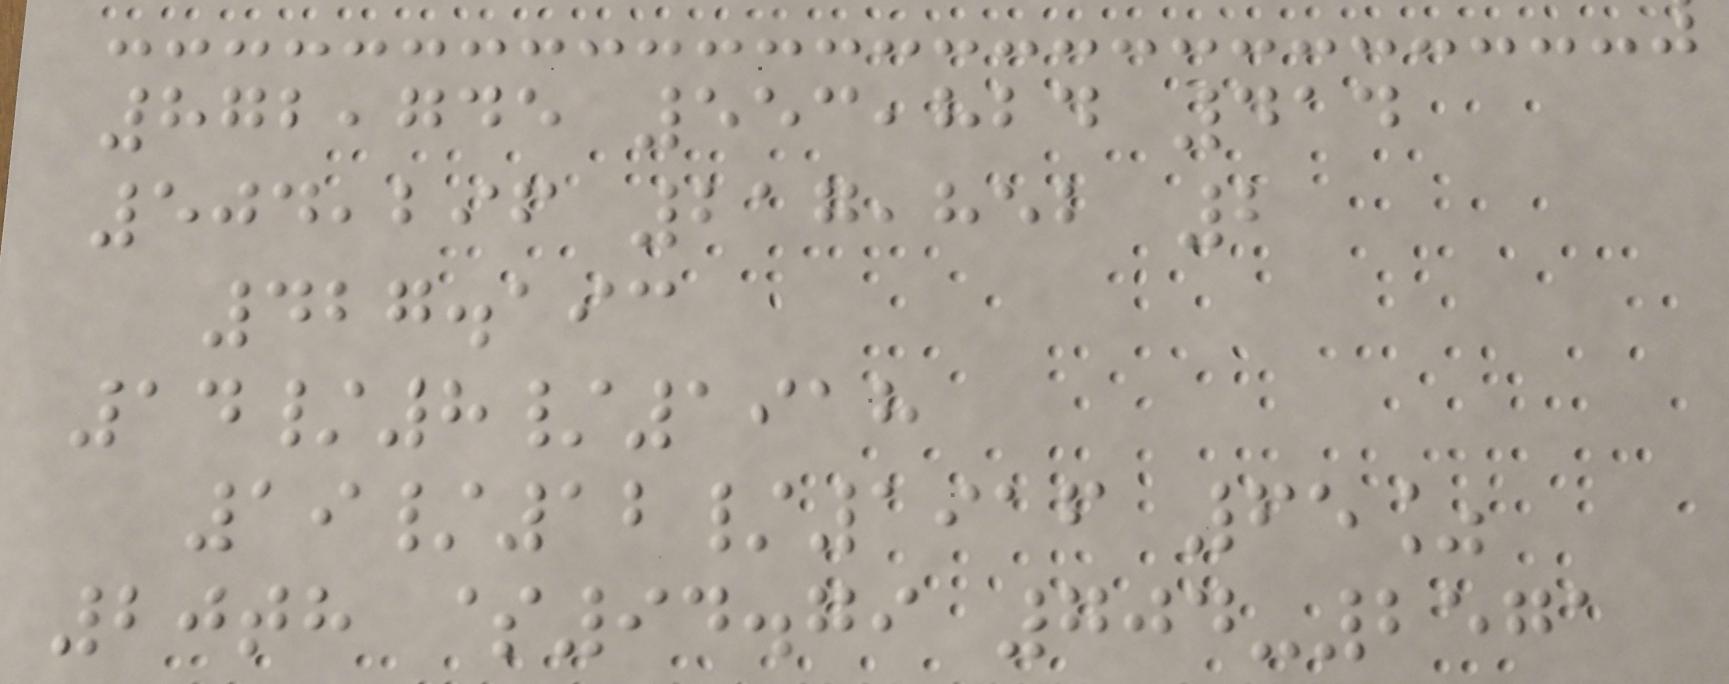872,745 553,824 414
504,296 217,852 2
427.193
14/8/1918
19/12/1916 65%
20th $94.79 704-2571
